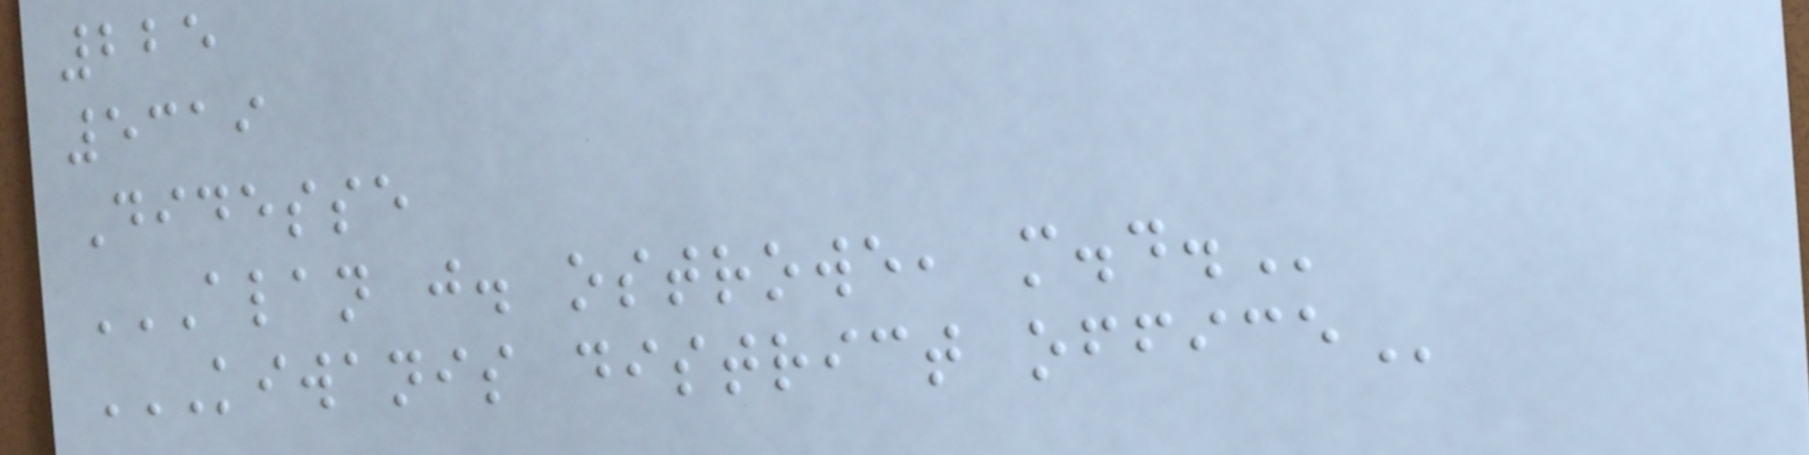225
5319
Didesse
ALAN J. OSTROWE, M.D.
KIWANIS DISTRICT OFFICE
